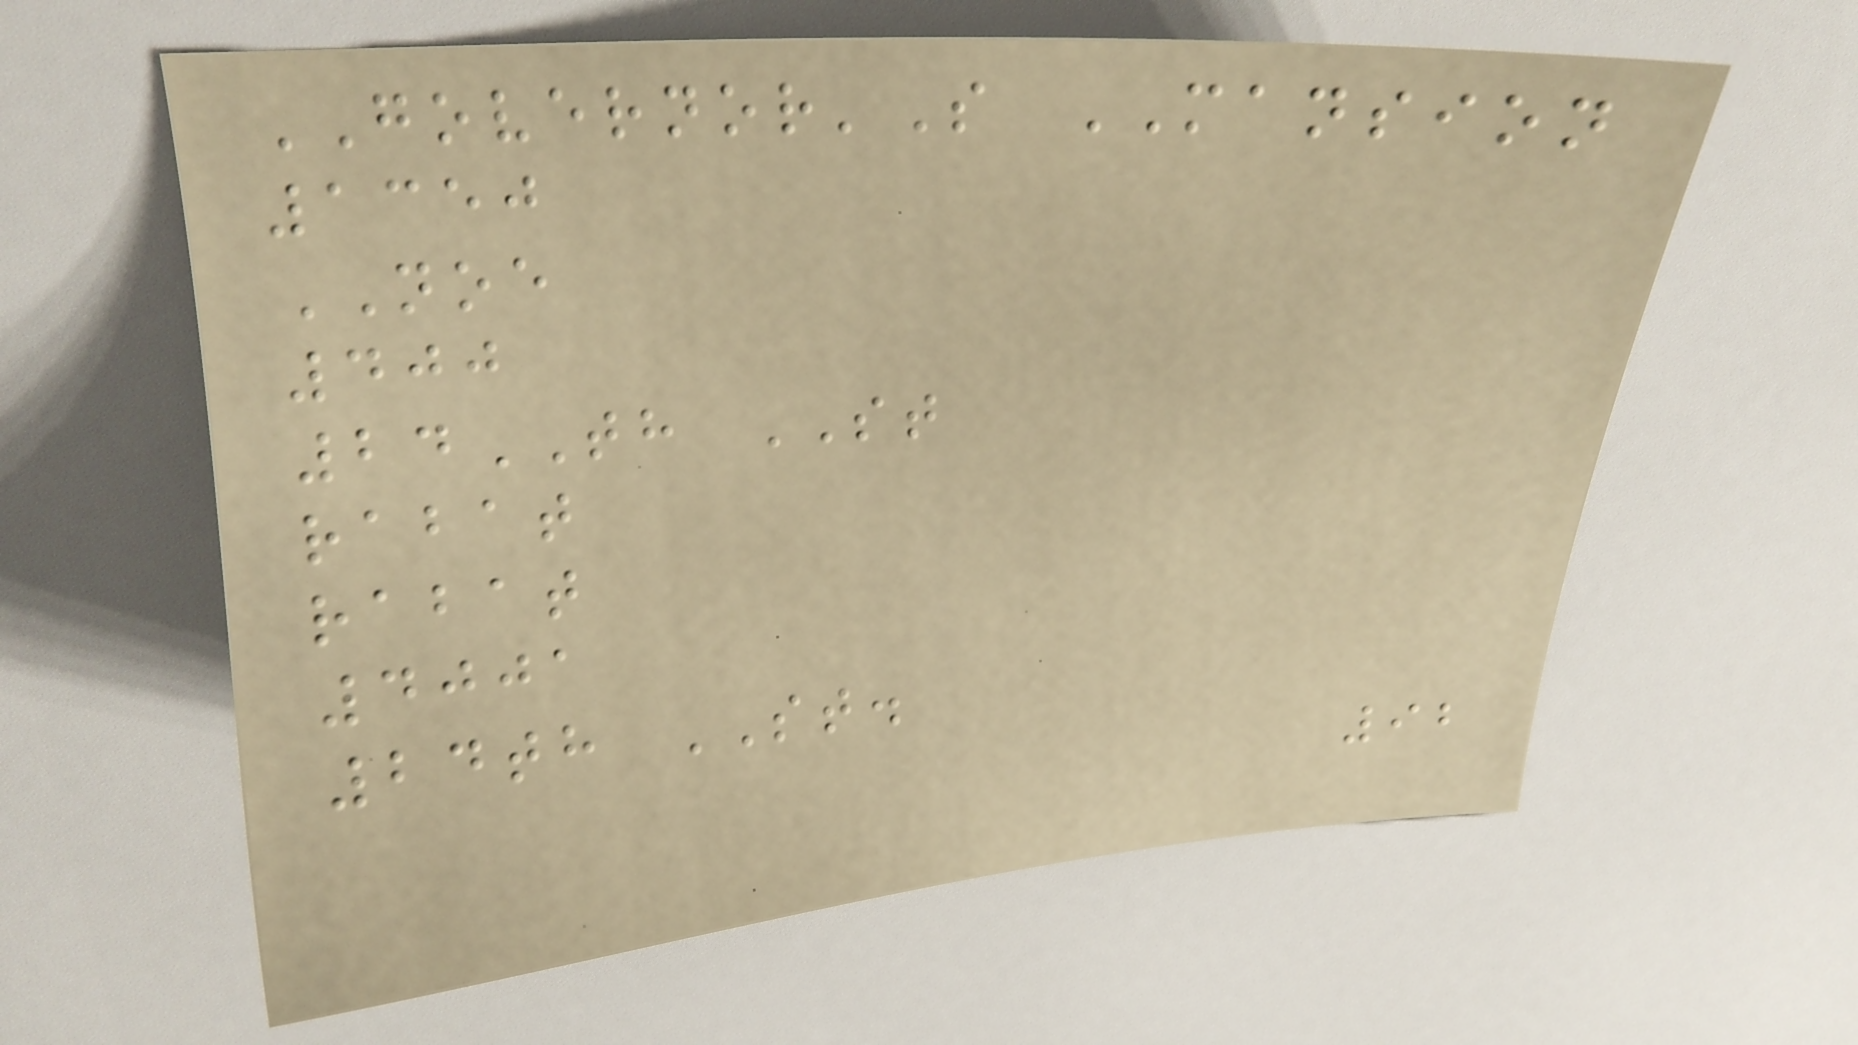GOVERNOR'S MANSION
1350
NOE
400
24TH ST
rabat
rabat
4001
24th ST.
92
